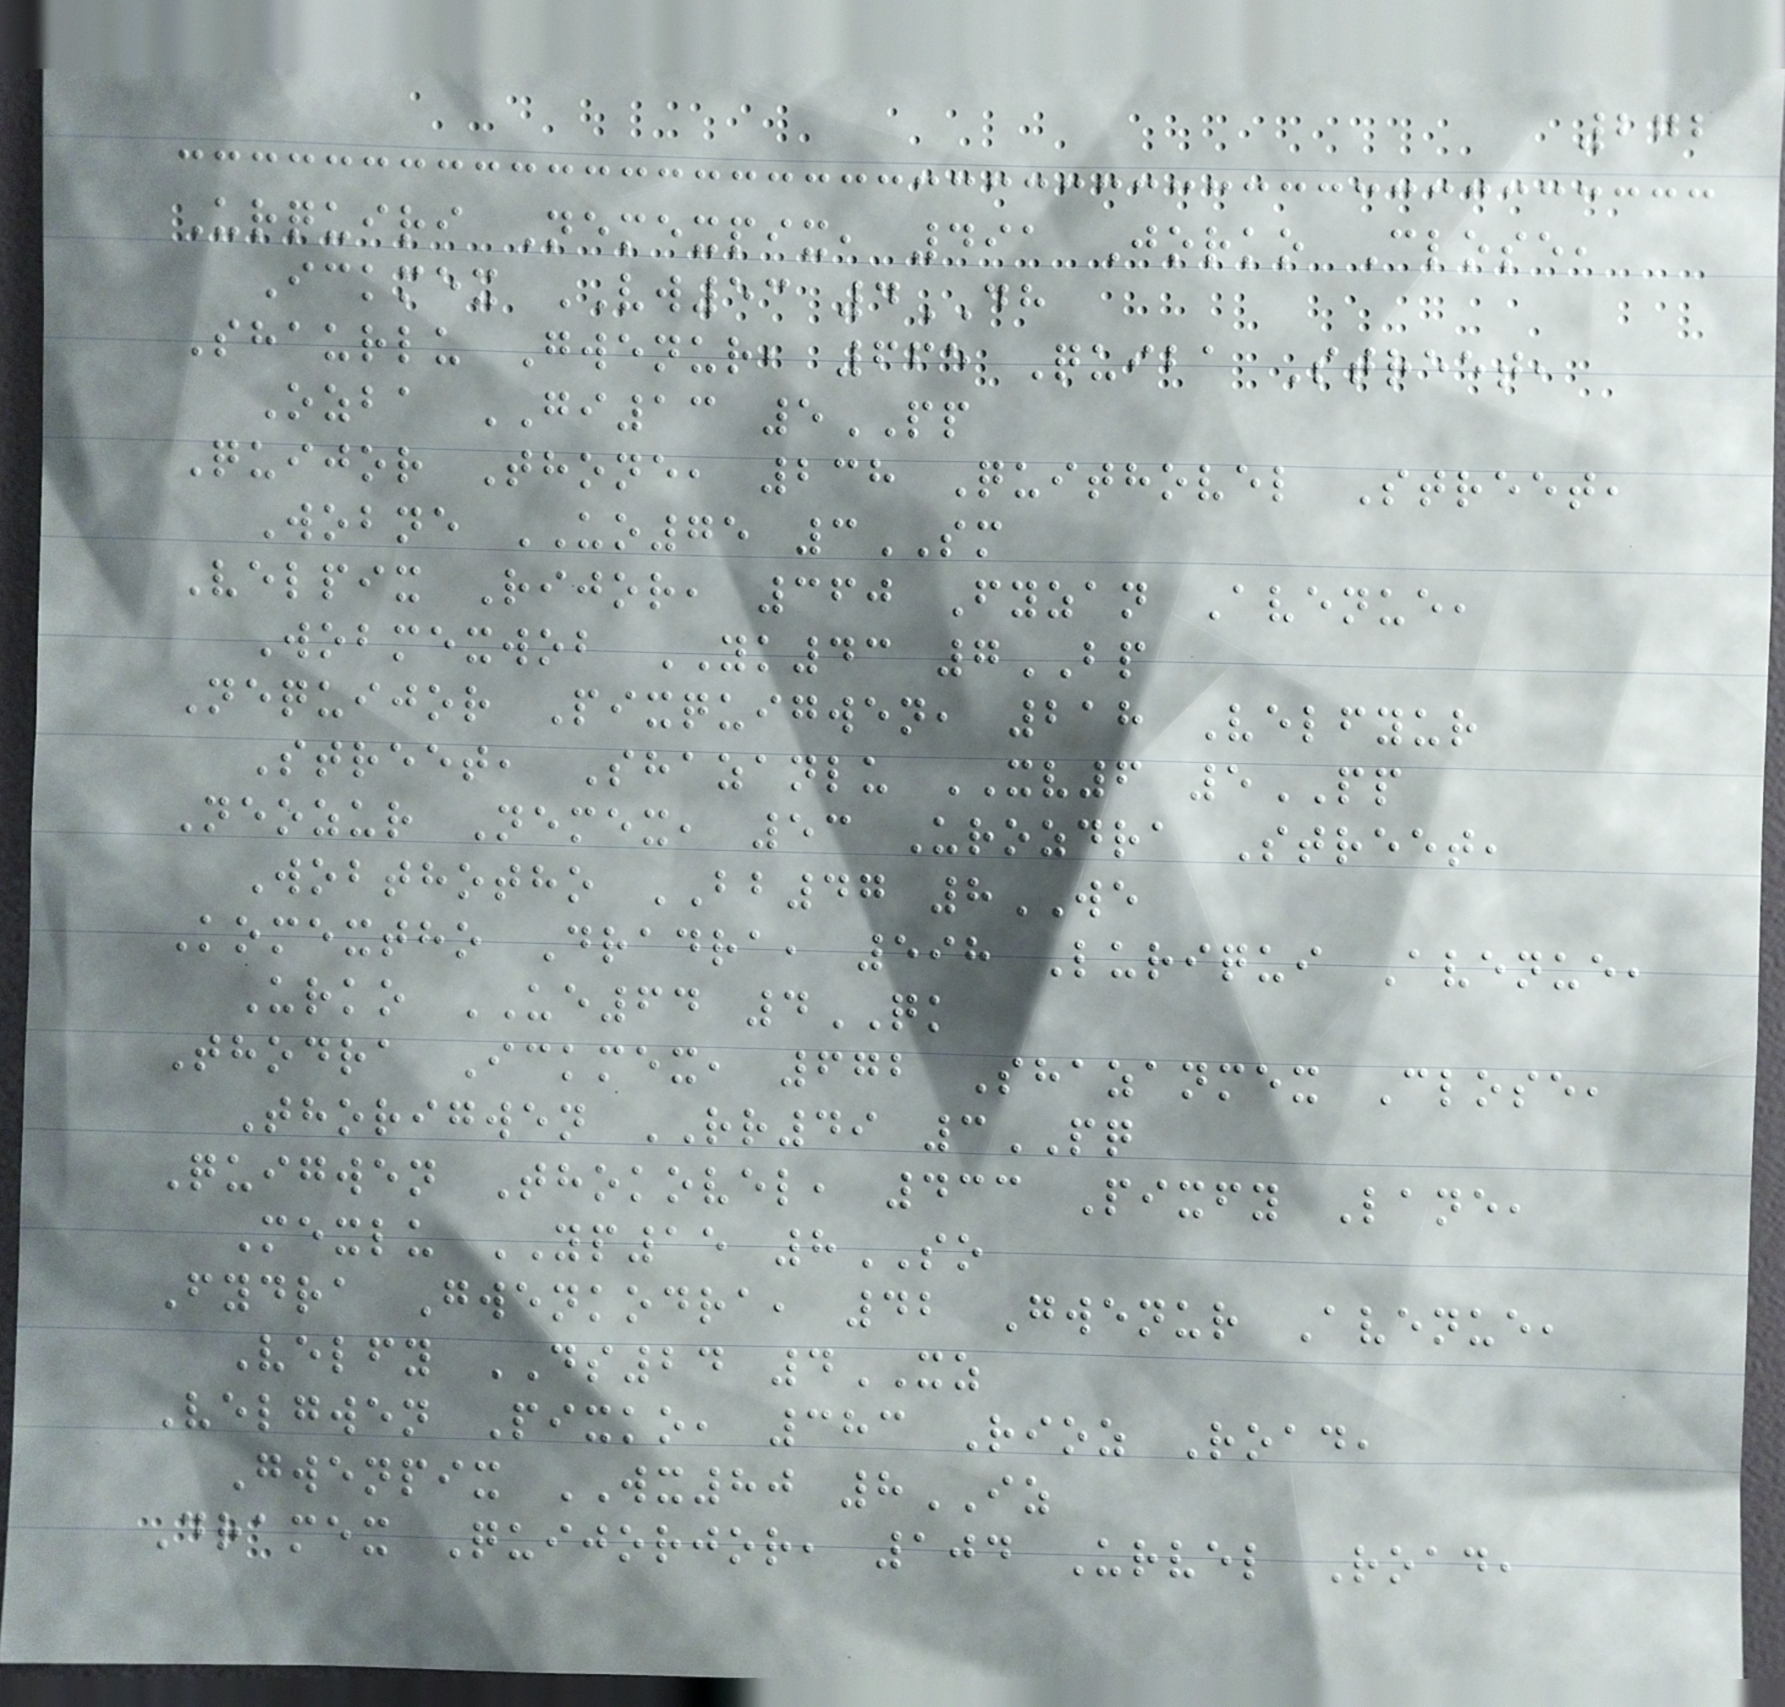272
Urquiri Nemexpix, 491 Jorko Close,
Ickmex VW53 4DH
Shaurlu Gwenur, 665 Quiba Street,
Ozba GI13 5PP
Quijor Thone, 238 Quithovel Street,
Wobne UO75 3SM
Velpix Rijor, 360 Fyzan Avenue,
Wobmexwob YK43 7BP
Nequijor Pixquigwen, 218 Velfyur
Street, Shazanlu XV6 5PP
Neozur Nemex, 53 Urozdra Street,
Wobthotho BB47 8WE
Komextho Dradra, 598 Luriqui Avenue,
Urko UE64 4QK
Thodra Ickmex, 672 Shazanmex Close,
Thorigwen RR49 3PQ
Quigwen Thokovel, 433 Pixfy Lane,
Mexlu YP15 8SO
Fydra Gwenkodra, 42 Gwenur Avenue,
Velfy DS24 4XZ
Velgwen Pixko, 383 Rioz Road,
Gwenpix WX80 8IZ
Dramex Quijorjor, 104 Urvel Road,
